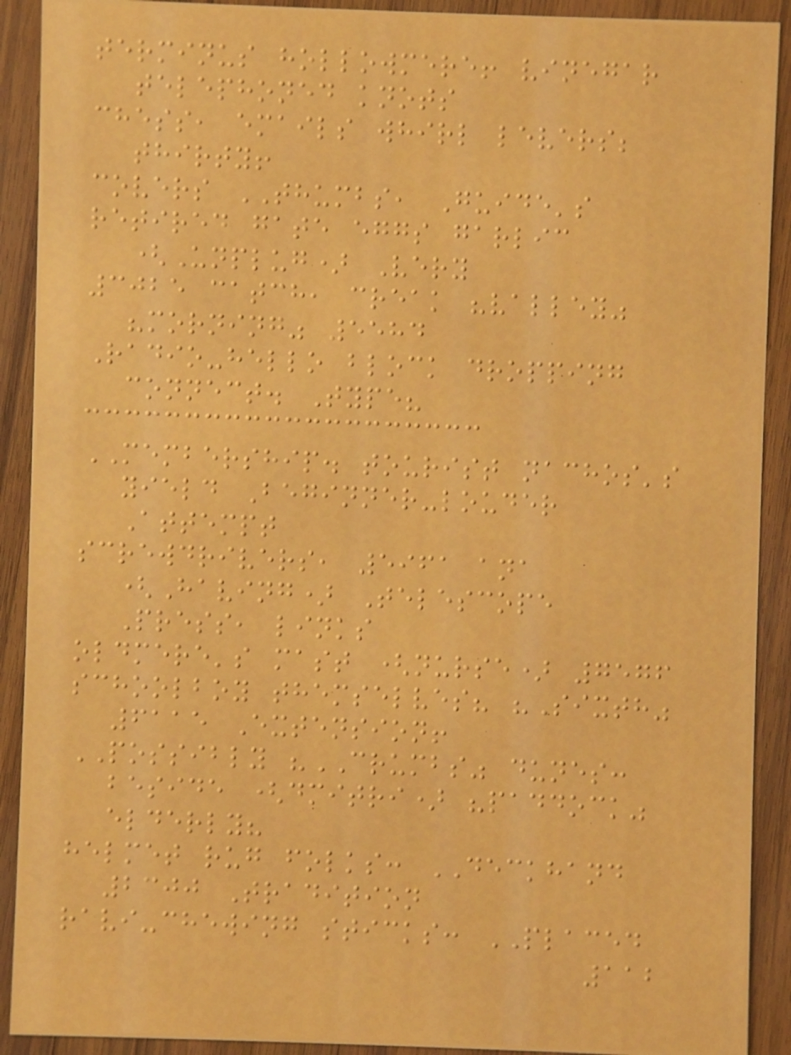terminus hollowmere! vinegar
telephoned knots
chess, emails whirl levers;
thirty!
covers THUMBS, Guide's
retired gate eggs garlic
(Unplug) Very
3025 catch, creak "valley"
"morning" 5584
Radio-hello block dropping
connect. Type?
MEMBERSHIP. tourist nachos's
yield Beginner-louder
Attempt
screwdrivers, 5961 ana
(Having) Telescope
Press, links
oldmere's mast (nurse) 7576
schoolboy themselves? "Sixth"
6115 Extension!
POSSIBLY "CRUMBS" dunes:
beside (dmitri) "paddock"
elderly?
helmet rug folks: DECKHAND
2300 Tradition
ravi-chewing sticks: PLACED
112
